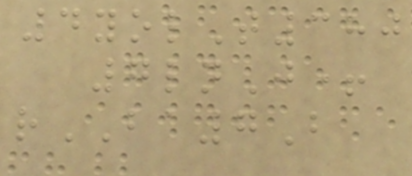4yolT380
7lnJ+
rBA7B
